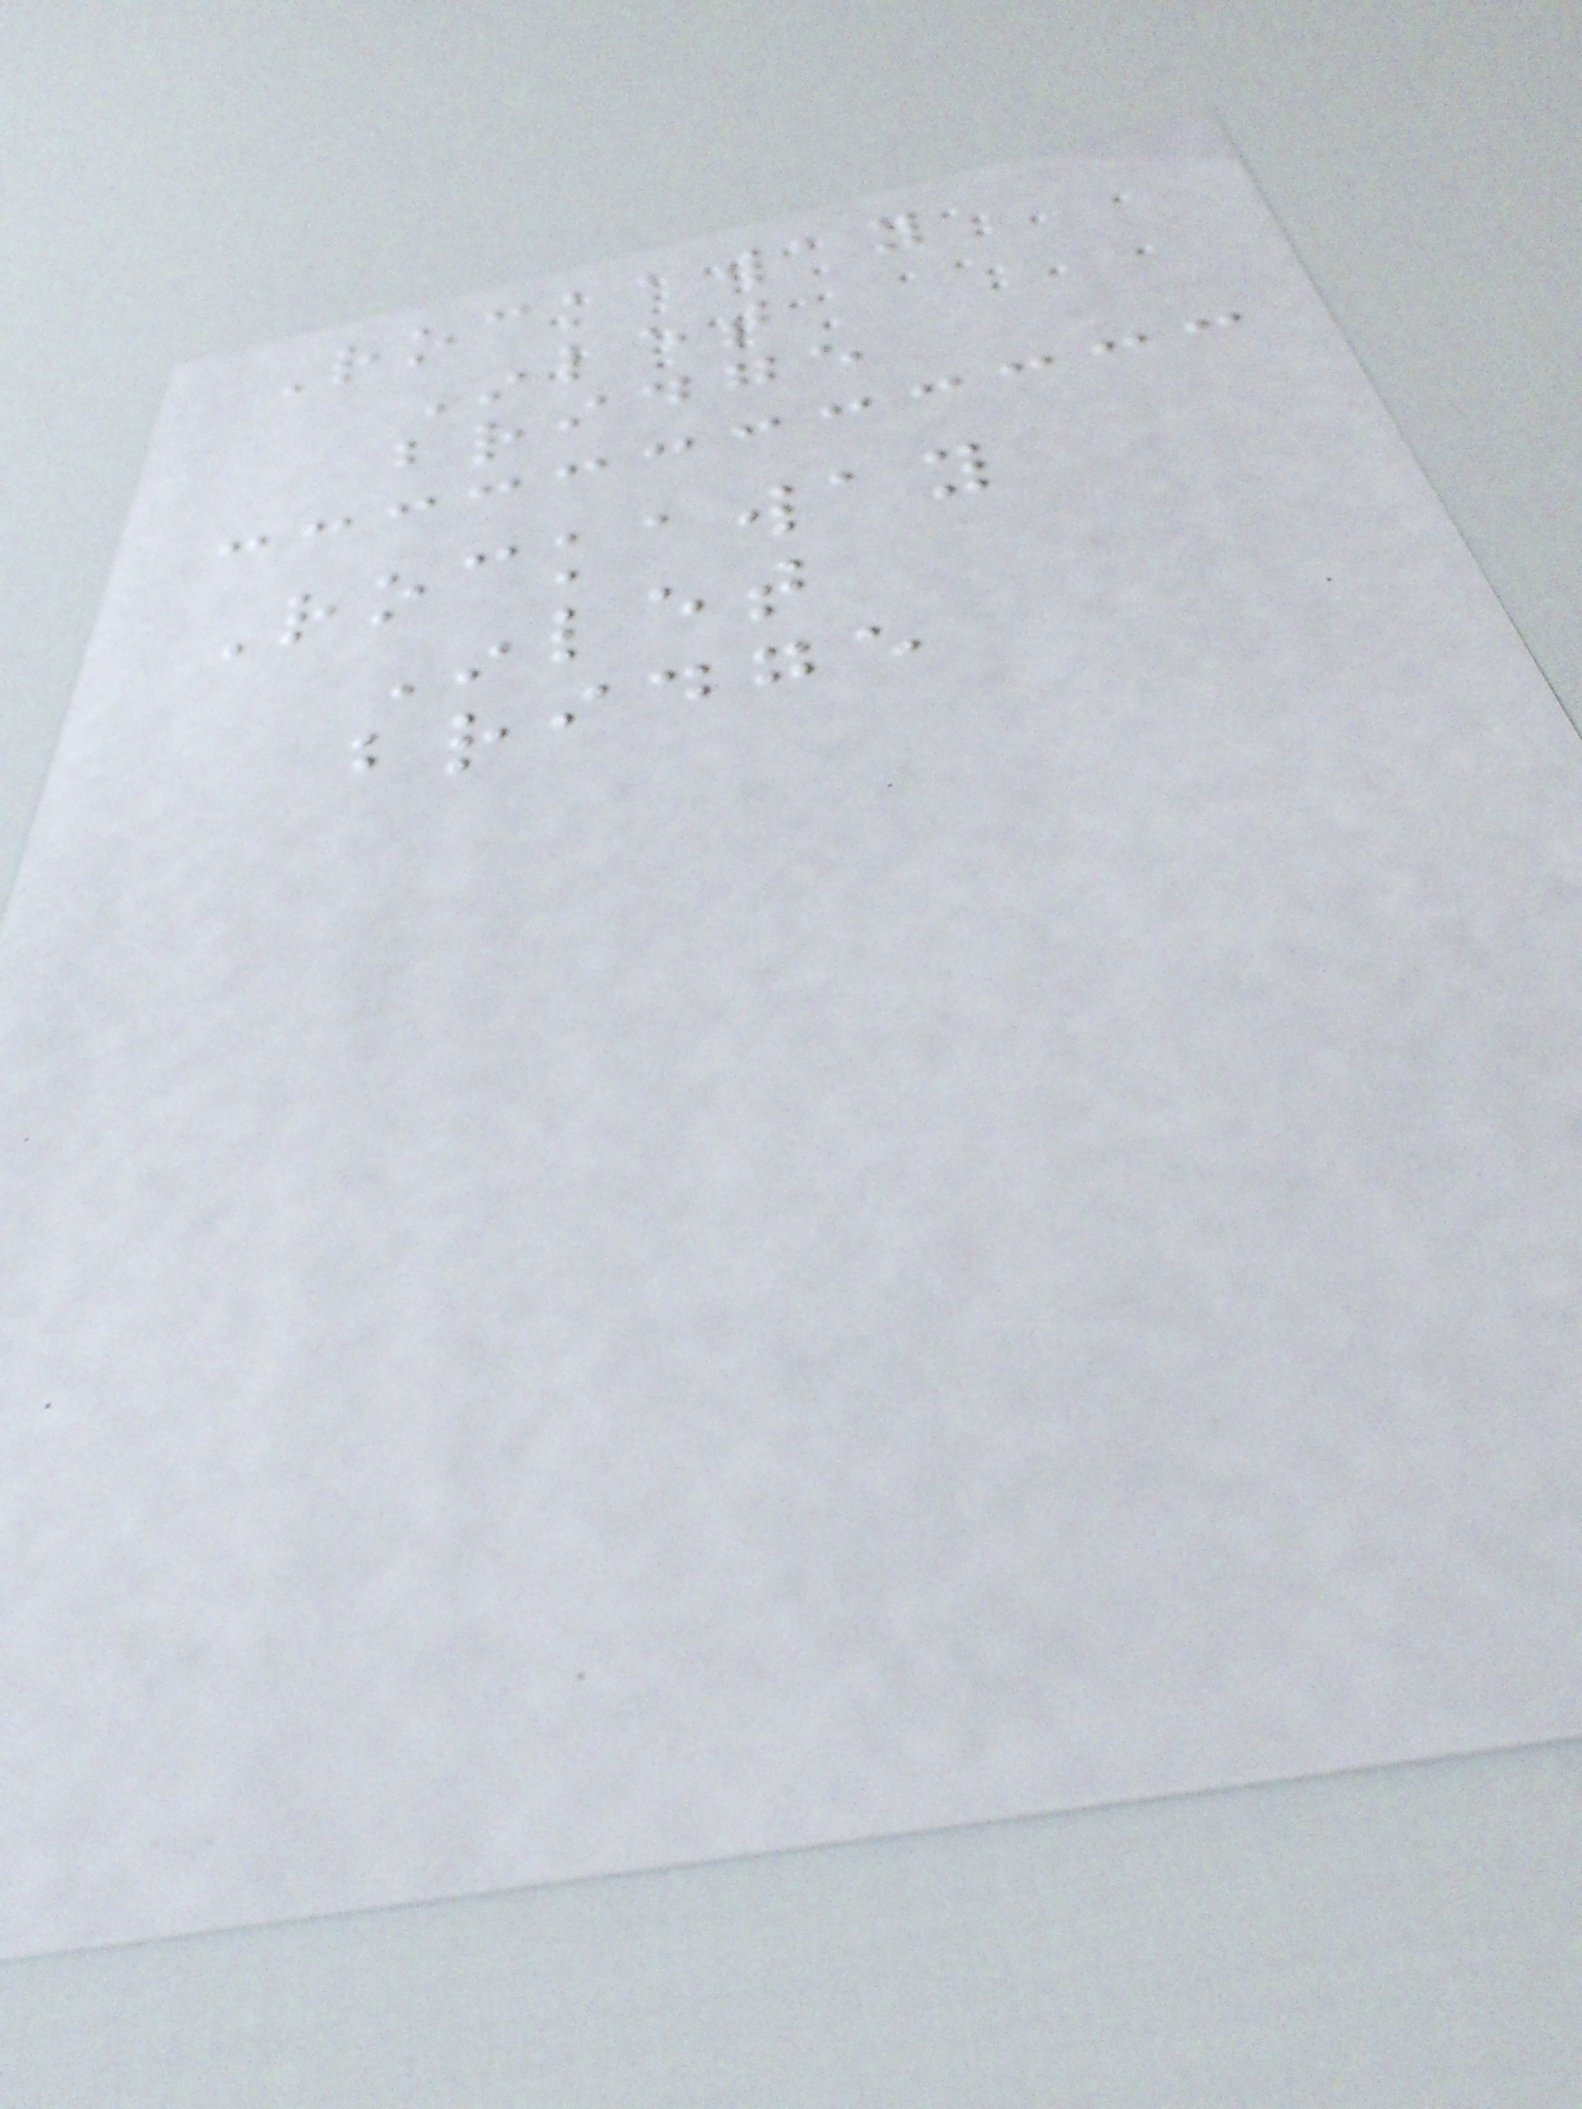Rockaway
Inlet
bridge
Rockaway
Inlet
bridge
